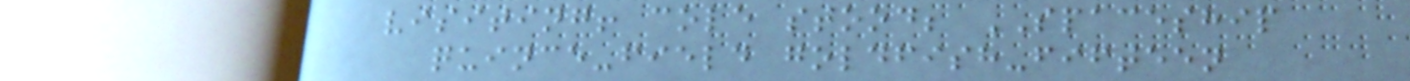visiting! cole stood; SPACESHIP
quince-field goldfish-fifteen
